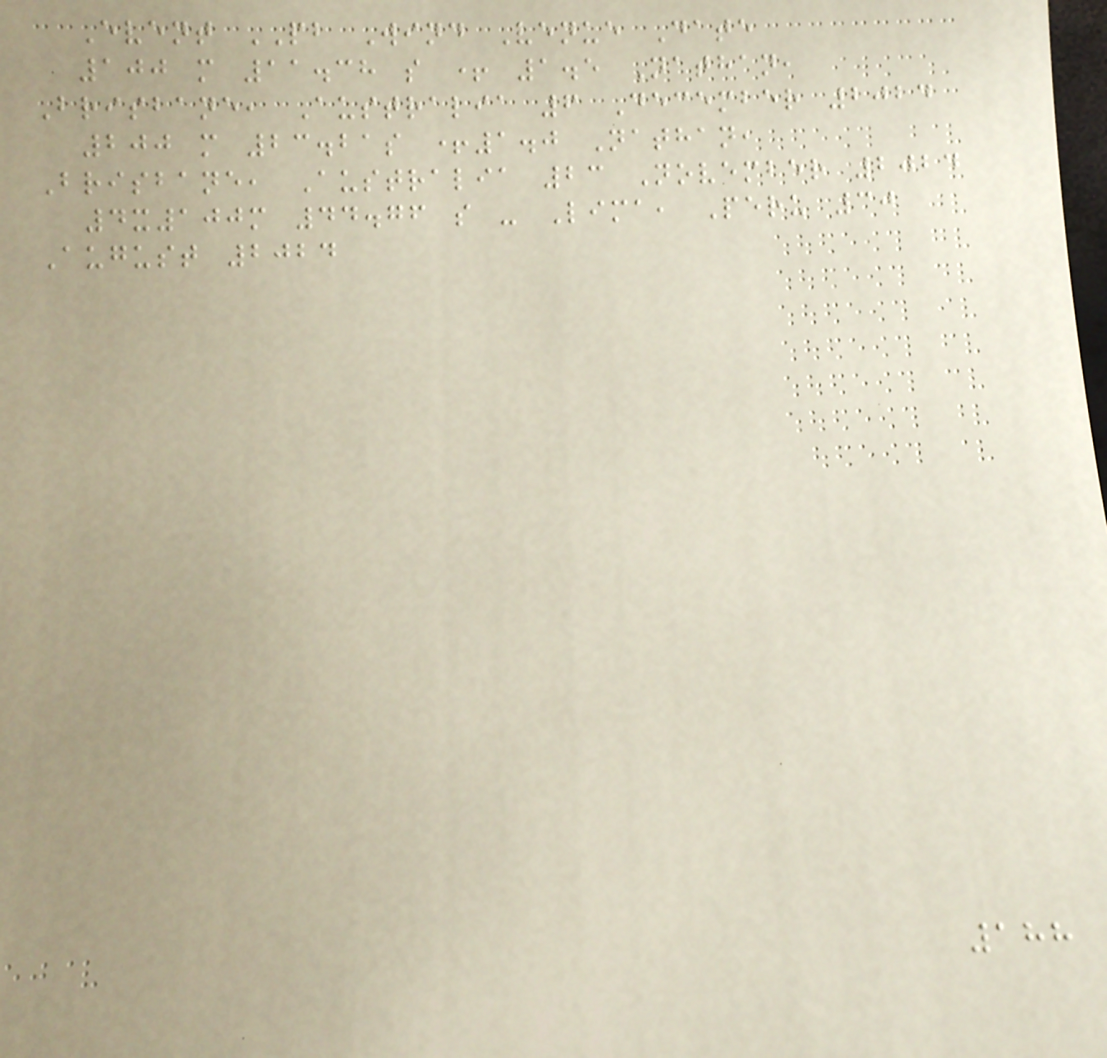Event PB Wind Venue Date
100 m 11.38 s + 1.5 Nathan,
Brisbane, Australia 6 December 2024
200 m 23.21s +1.0 Nathan,
Brisbane, Australia 23 November 2024
4x100m 44.76 s - Lima, Peru 30
August 2024
188
